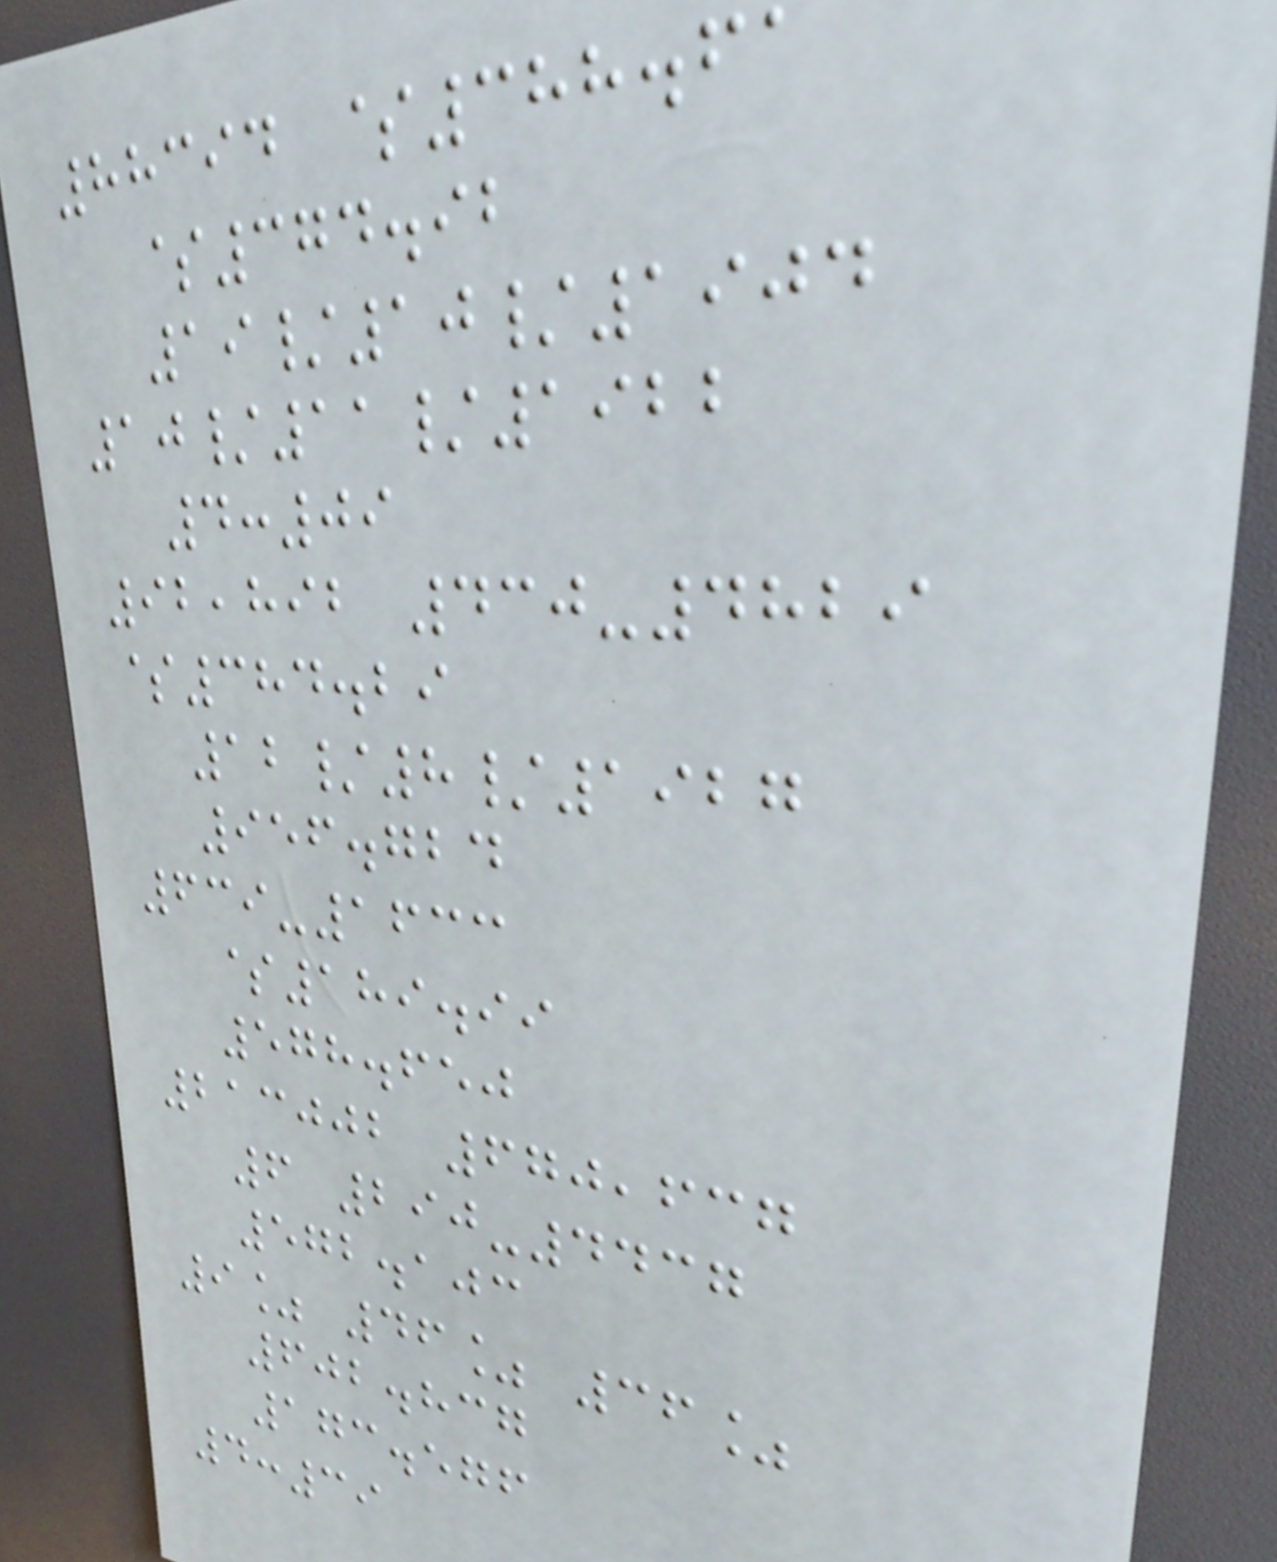88394 $388.61
$374.92
19/10/1904
10/11/1922
4:09
92,892 430-4829
$384.29
12/8/1927
956.724
639-1633
$189.99
578.650
213002 670,637
6 290-4437
572.103
9% 46% 36%
602.837
173.576
4:39
